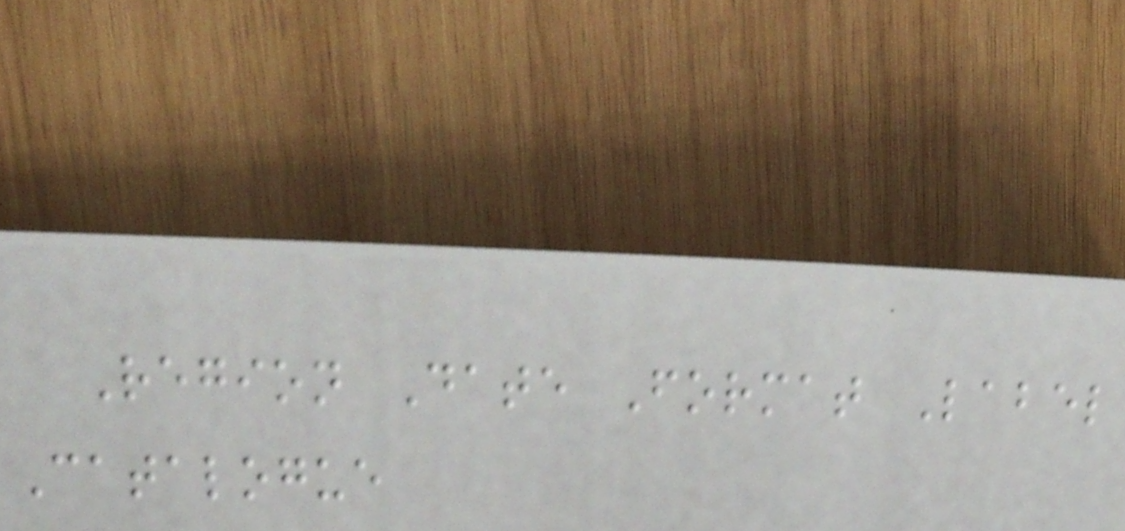Region Date Format Label
Catalogue
